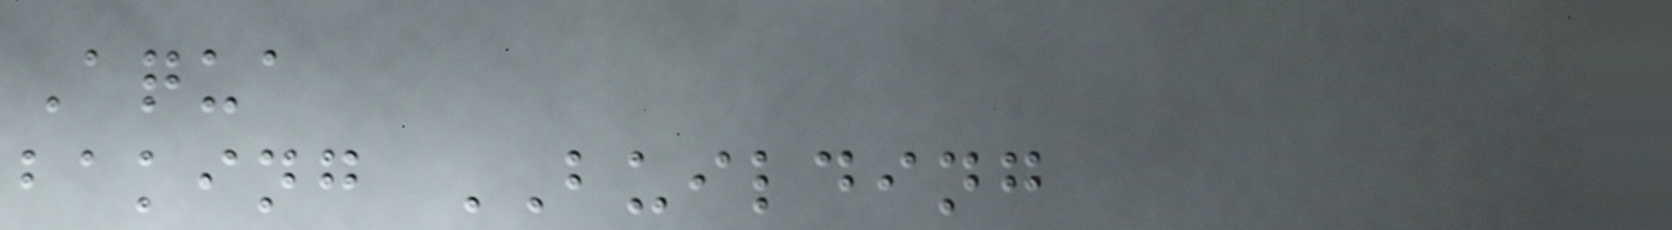Aqua
baking BUILDING
